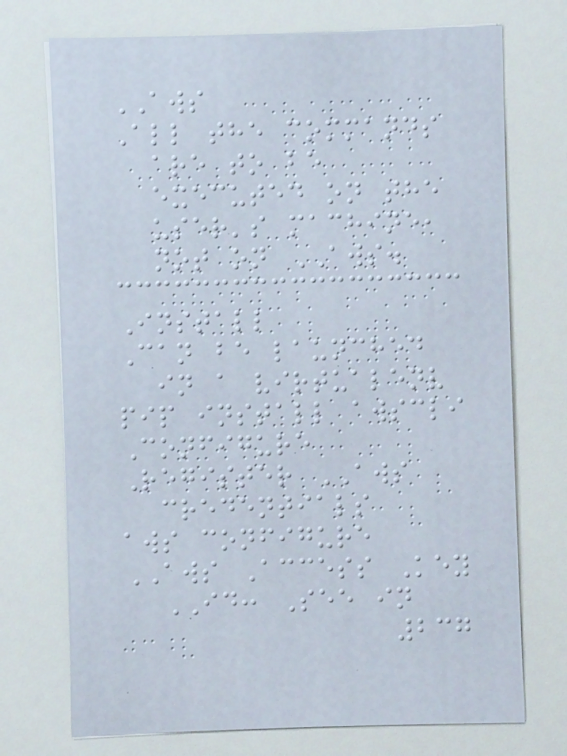AWS
All the commands
are to be
executed on the
user's machine,
not on AWS.
Install
Can be launched
in a virtualenv
pip install awscli
Configure
Register AWS
credentials
aws configure
AWS Access Key
ID: See in
237
